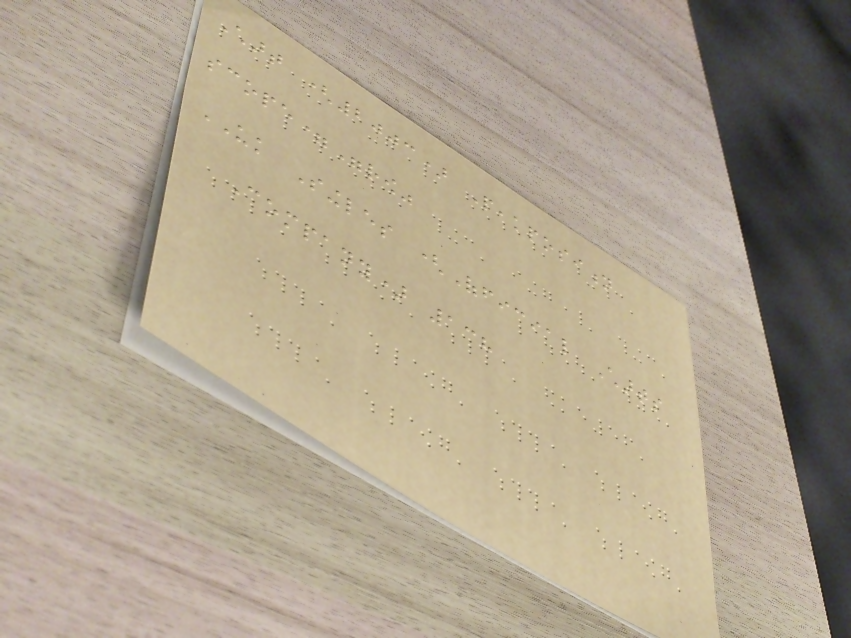Chart (2003) Peakposition
scope="row"
UK Singles (Official Charts
Company) 138
